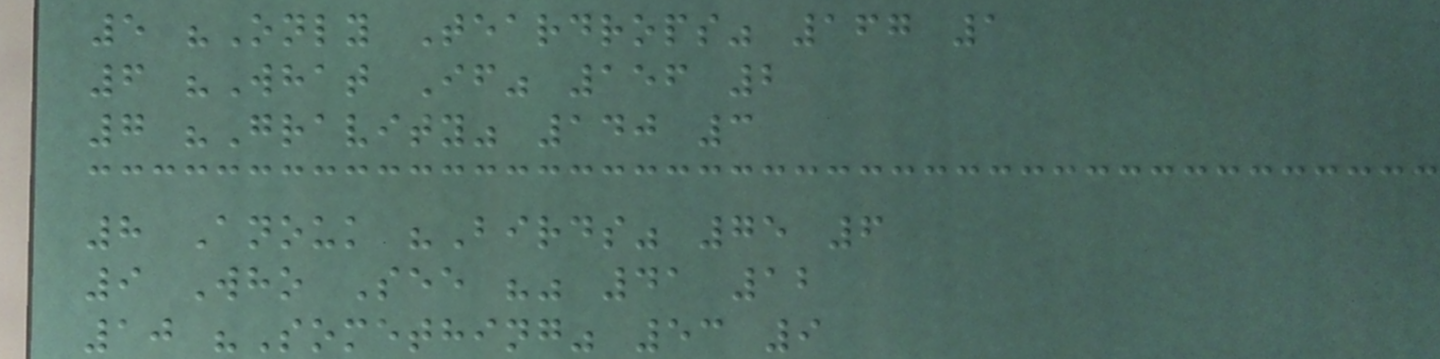5 "Only Teardrops" 167 1
6 "What If" 156 2
7 "Gravity" 140 3
8 Anouk "Birds" 75 6
9 Who See "" 41 12
10 "Something" 53 9
